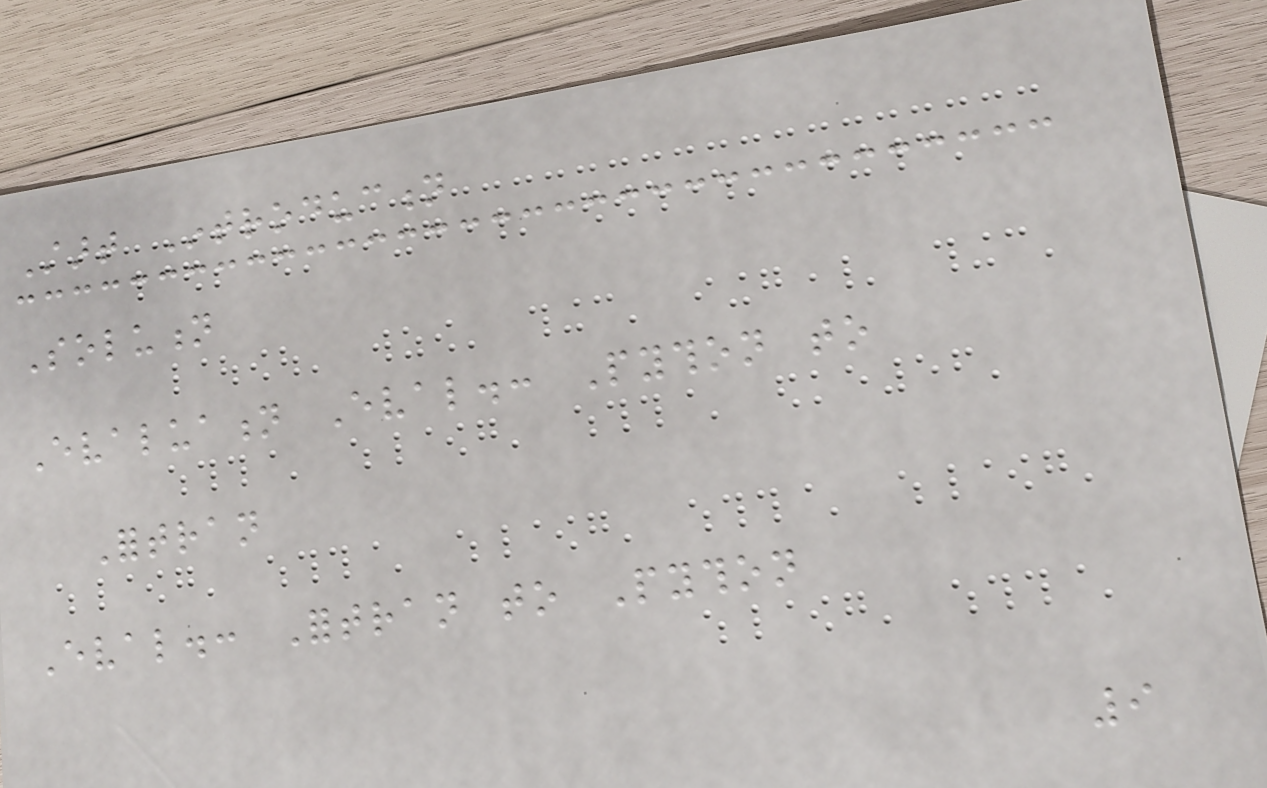Start Introduction
Solution
Evaluation Eval.: Python to
Fortran
Eval.: Fortran to Python
9
